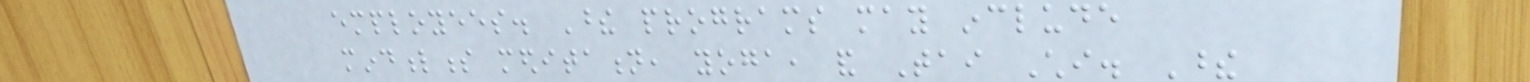employees. These programs may include
mindfulness meditation, yoga, and Tai Chi. These
